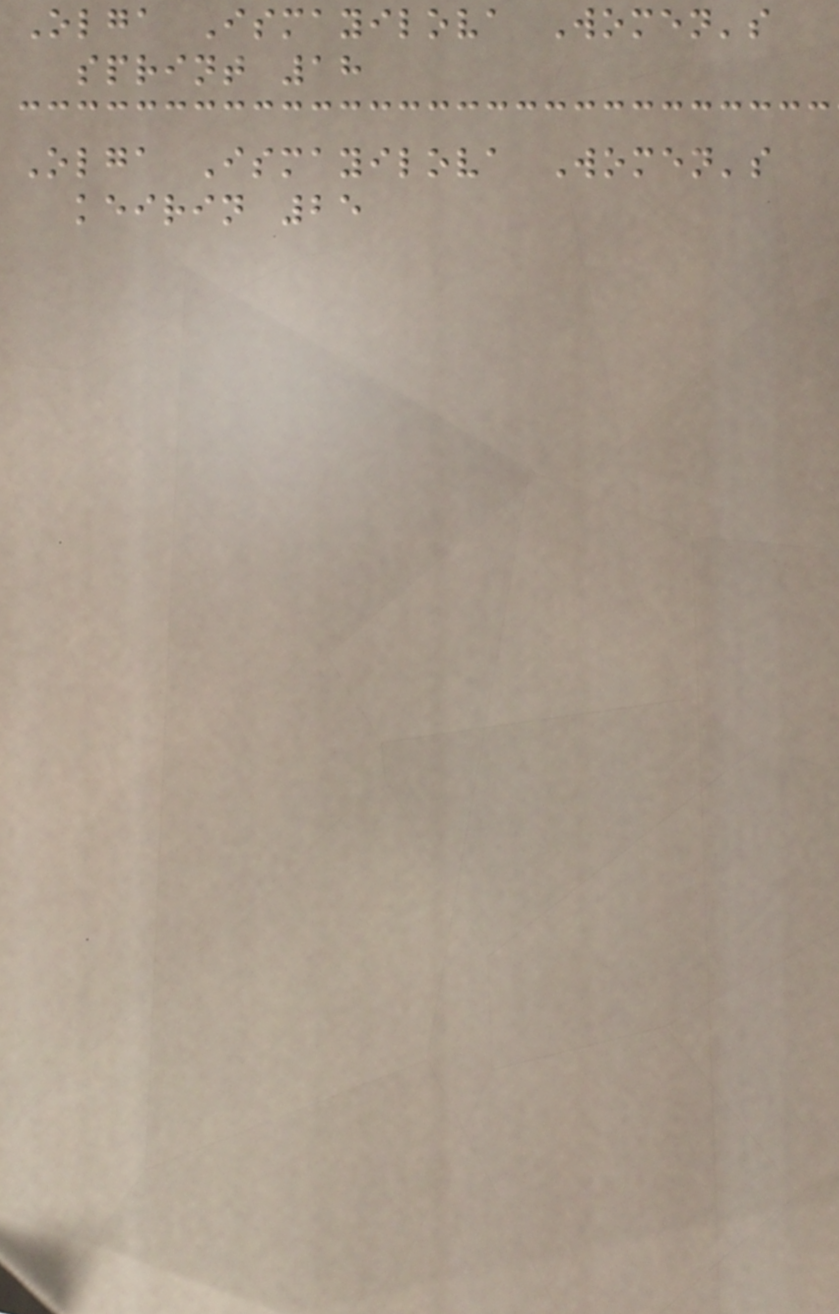Olga Ismayilova Women's
sprint 18
Olga Ismayilova Women's
keirin 25
